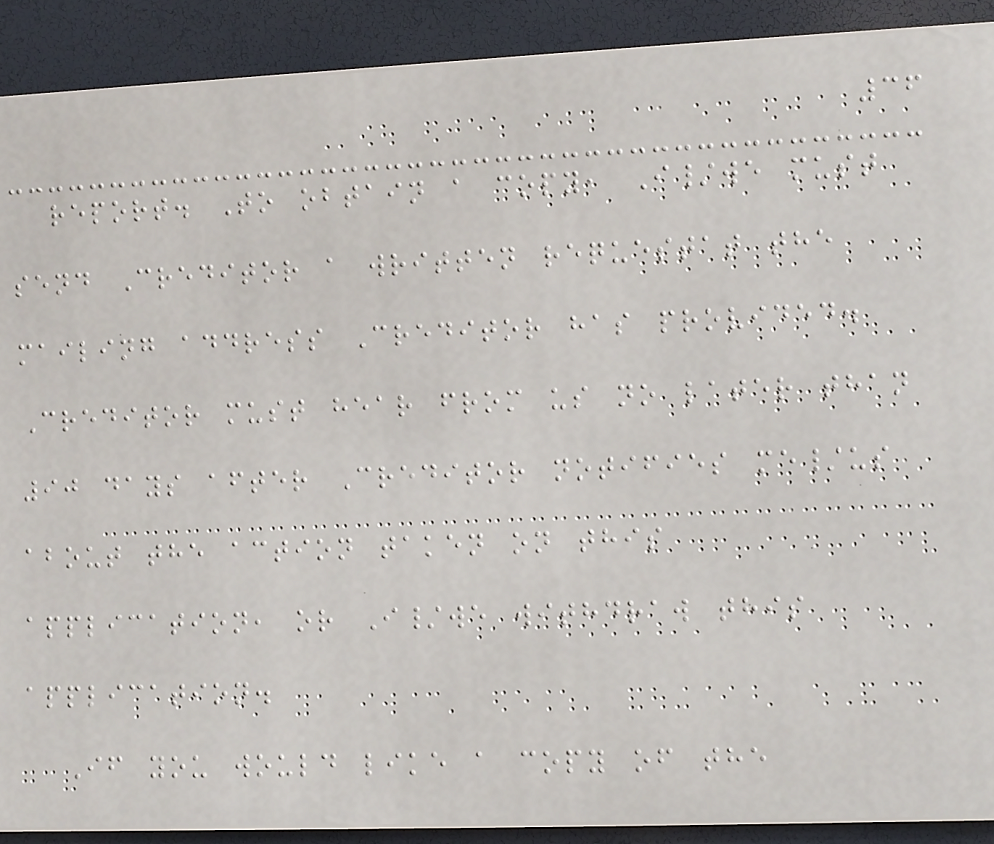36
report. To obtain a copy, I/we must
send Creditor a written requestat the
mailing address Creditor has provided.
Creditor must hear from us no later than
90 days after Creditor notifies me/us
about the action taken on this
application, or I/we withdraw this
application.
If you would like a copy of the
